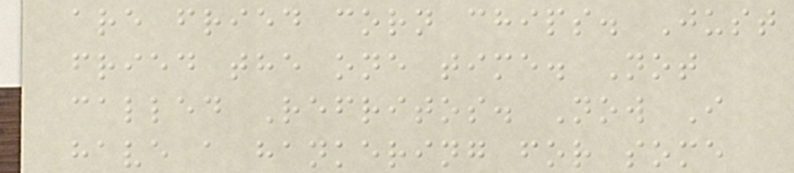are fried corn chips. Just
fried the one time. Not
called Refritos. Now I
have a hankering for some
